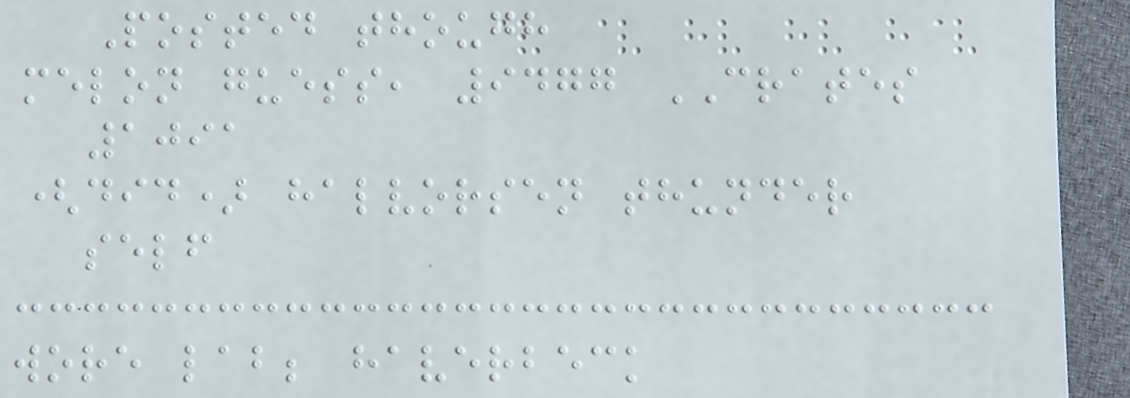Posted though
melon guess, 9477 CRATES
1091
(did) halvorsen thunder
self
wore lab; haverbeck
